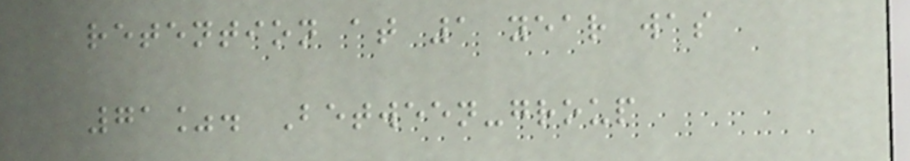retention at 1 year was
71%. Between-group
